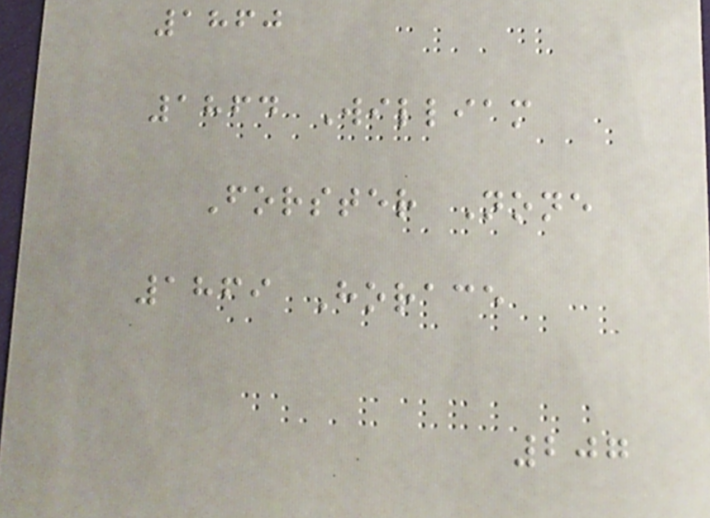1860
1864 William
Forster None
1869 Horace
207
